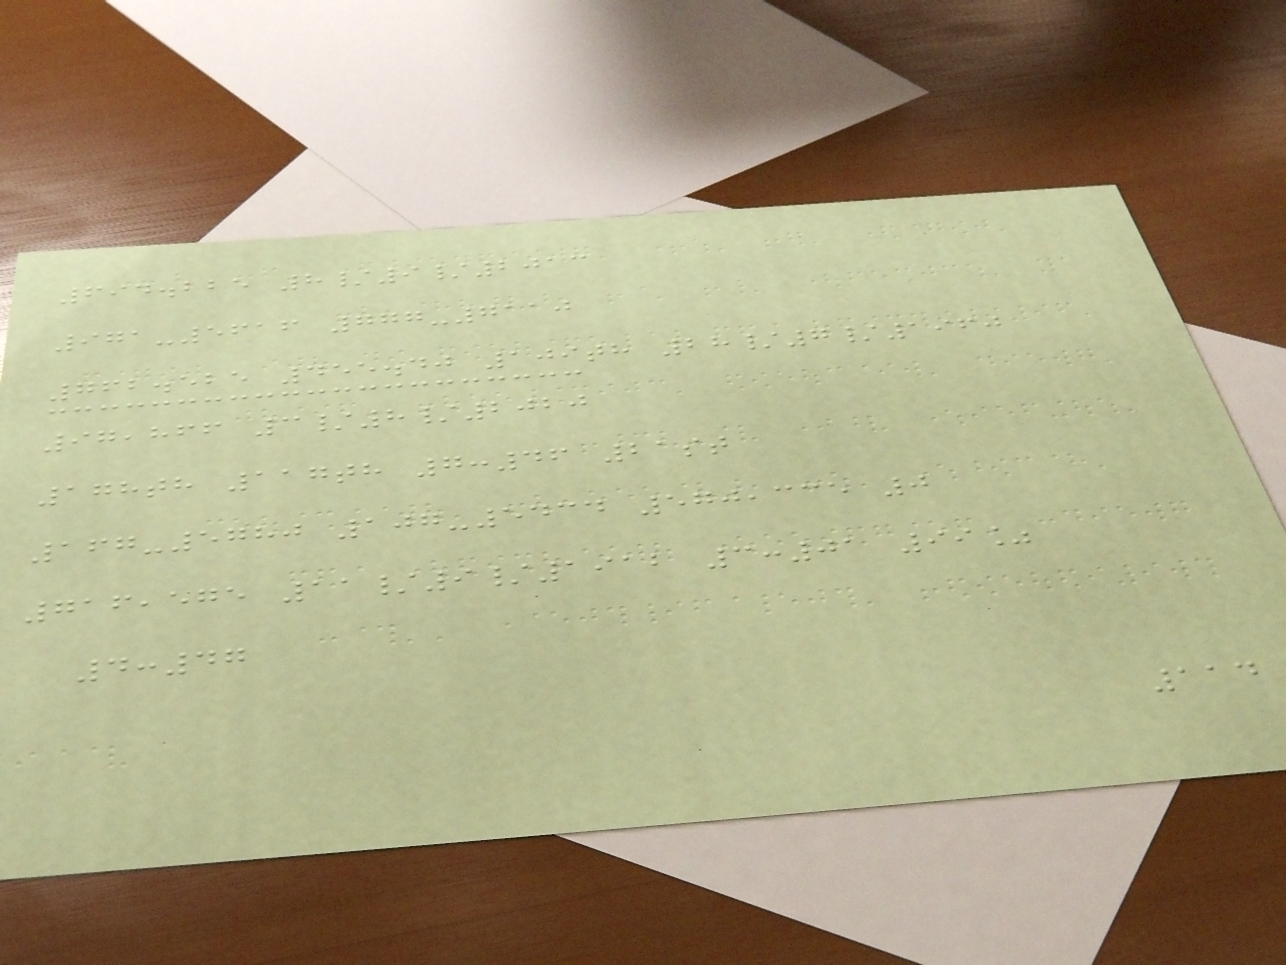694.225 8/9/2013
971-5616 777-7110
762.525 455.40 109th 28/7/1960
97,866 3/8/2020
178th 117th 7:46 21st
167-5780 107-5434 570,335 0
716,575 11/9/1912 3:01 99%
4:47
114
